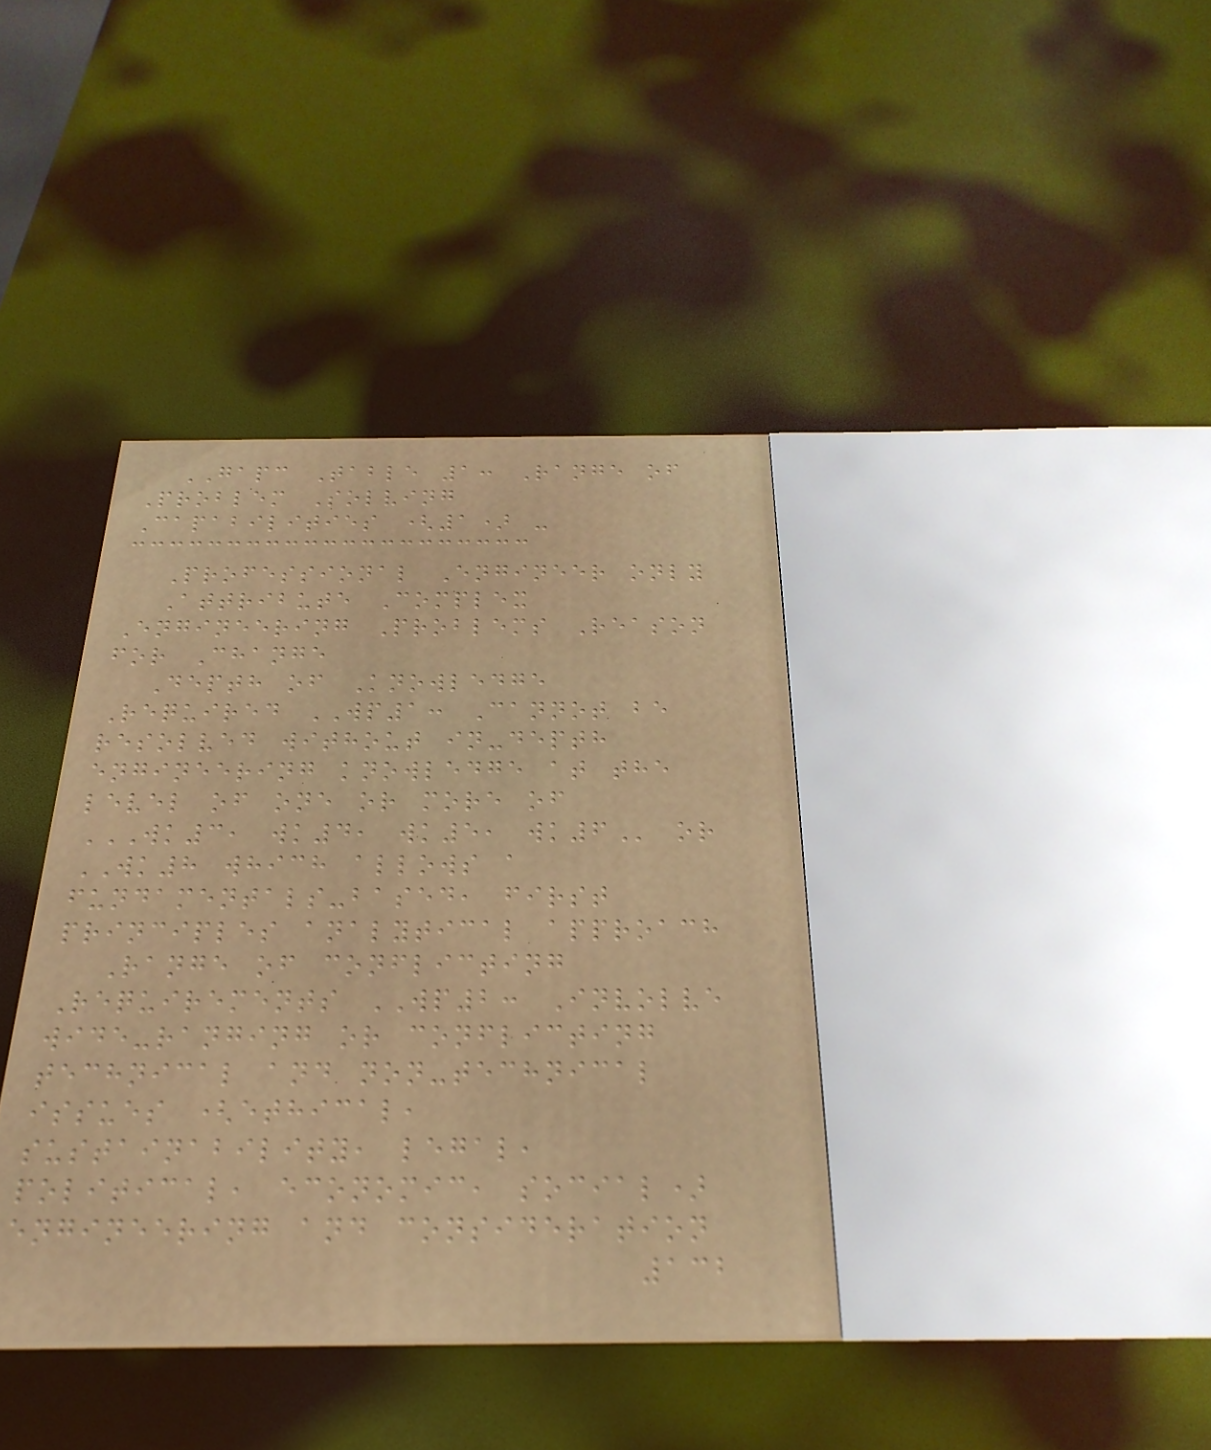GAPC Table 1: Range of
Problem Solving
Capabilities (1) -
Professional Engineer only
Attribute Complex
Engineering Problems Reason
for Change
Depth of Knowledge
Required WP1: Cannot be
resolved without in-depth
engineering knowledge at the
level of one or more of
WK3, WK4, WK5, WK6 or
WK8 which allows a
fundamentals-based, first
principles analytical approach
Range of conflicting
Requirements WP2: Involve
wide-ranging or conflicting
technical and non-technical
issues (ethical,
sustainability, legal,
political, economic, social)
engineering and consideration
132
